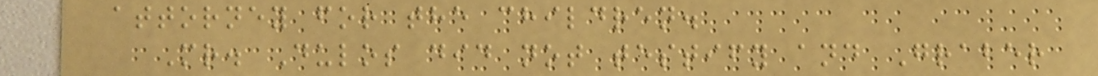attorney for the children.
Mr. Dulos did not testify and Graber
